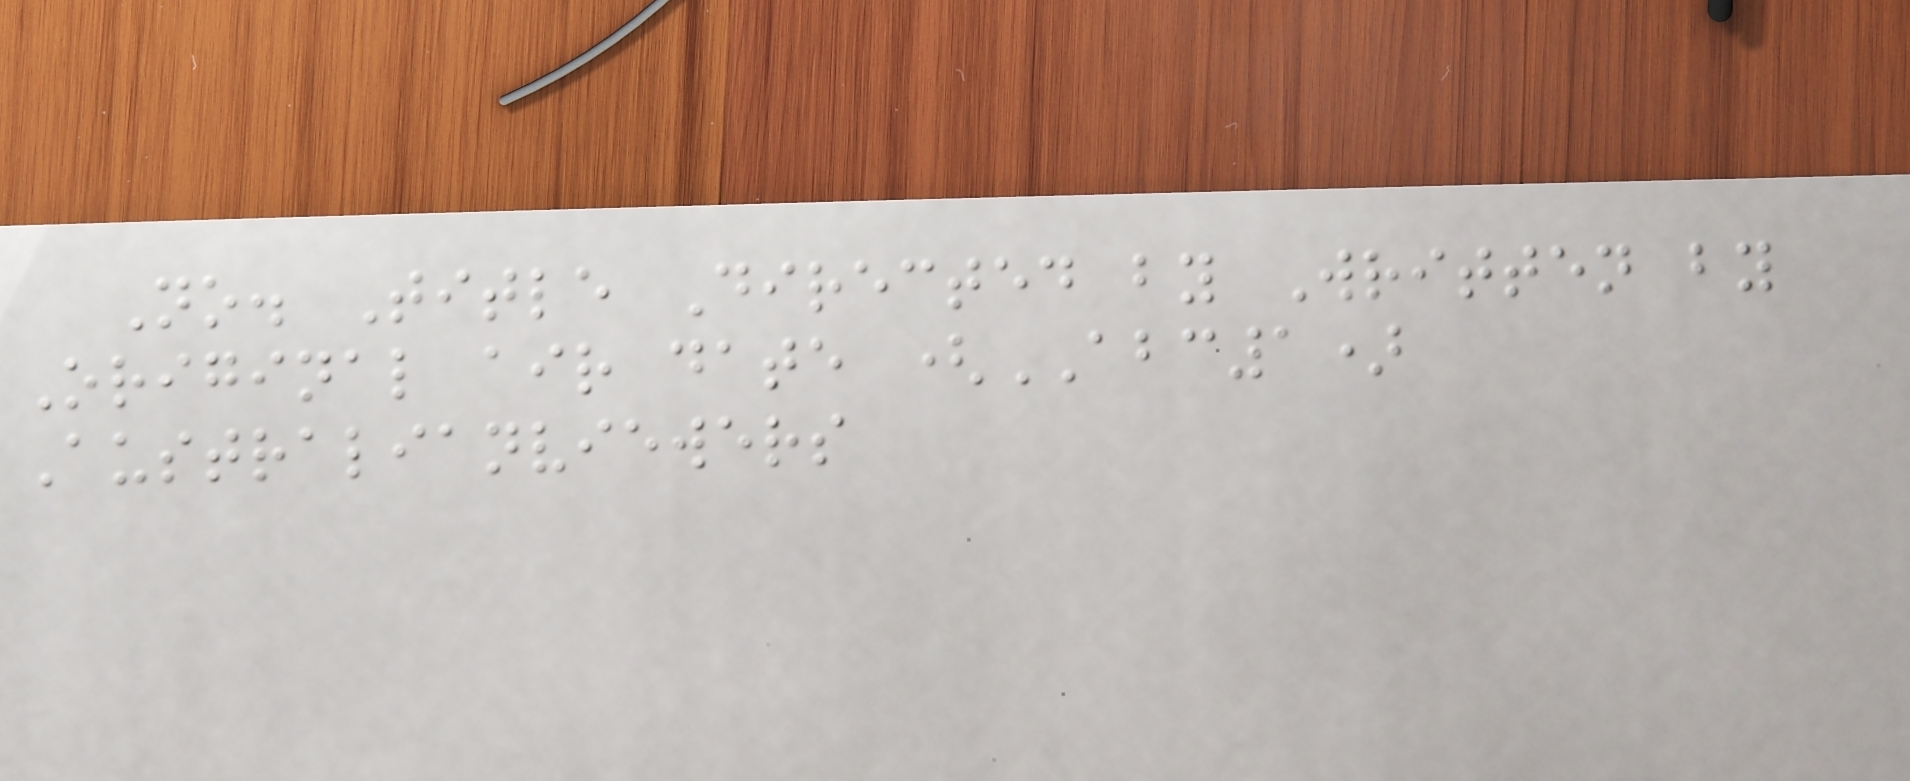No. Title Directed by Written by
Original air date (ABC1)
Australianviewers
